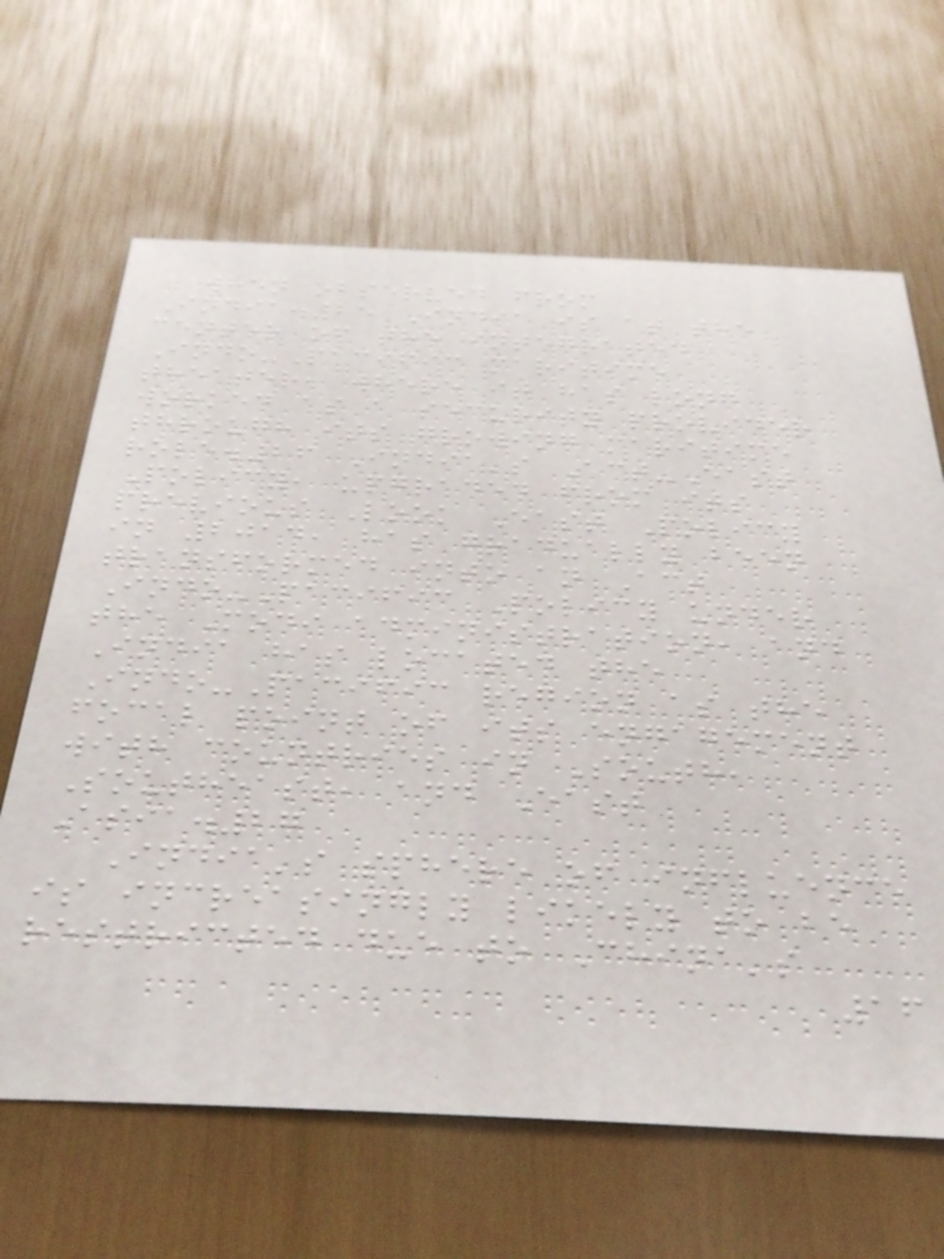when observed from
India.25 India is at the
center of the integrated
Indo-Pacific maritime
theater, where it has long
worked as a security provider
through its growing maritime
role.26 India's Act-East
Policy, upgraded from its
previous Look East Policy
in 2014, has gradually been
transformed into an Act
Indo-Pacific Policy under
the Modi administration, and
India has located the
Indo-Pacific region as the
focal point of its engagement
with countries in South,
Southeast, and East
Asia.27
India's sphere of influence
is increasingly likely to be
restricted due to China's
16
